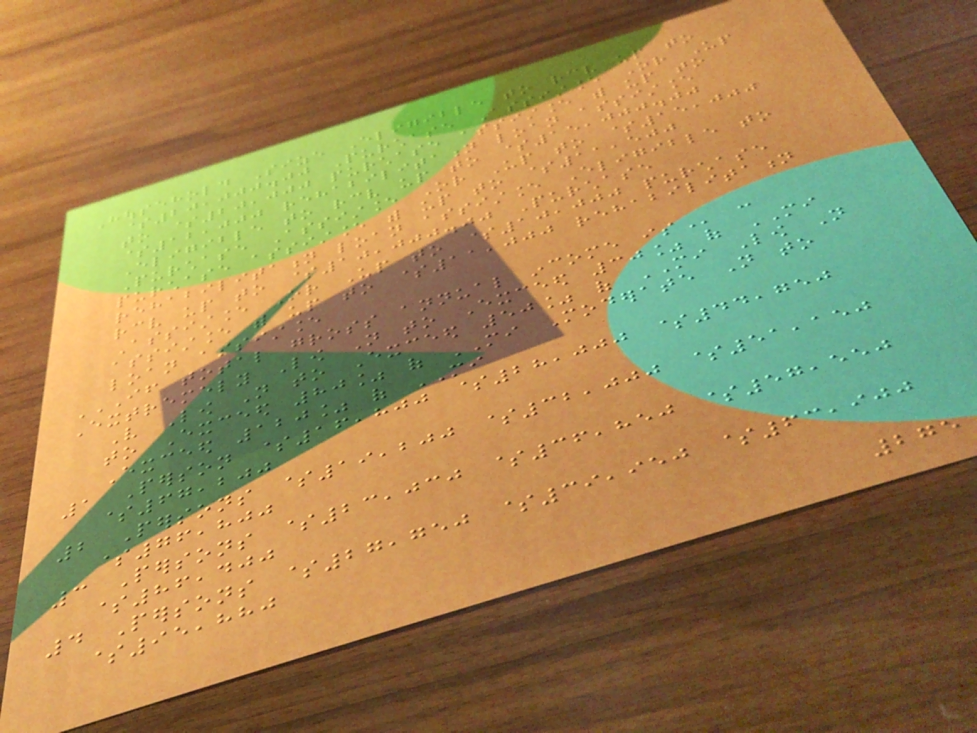Household Size Eligible to receive up to
$20,000.00 Purchase Assistance Or Up
to $20,000 purchase assistance with up to
$12,000 rehabilitation loan assistance
Eligible to receive up to $15,000.00
Purchase Assistance Or Up to $15,000
purchase assistance with up to $11,500
rehabilitation loan assistance Eligible to
receive up to $10,000.00 Purchase
Assistance Or Up to $10,000 purchase
assistance with up to $11,000 rehabilitation
loan assistance
IF TOTAL GROSS ANNUAL INCOME IS :
Extremely Low Not to Exceed 30% of MI
Very Low Not to Exceed 50% of MI Low Not
to Exceed 80% of MI Moderate Not to
Exceed 120% of MI
1 Person $16,800 $28,000 $44,750
$67,200
2 Persons $19,200 $32,000 $51,150
$76,800
3 Persons $23,030 $36,850 $57,550
$86,400
4 Persons $27,750 $39,950 $63,900
$95,880
275
